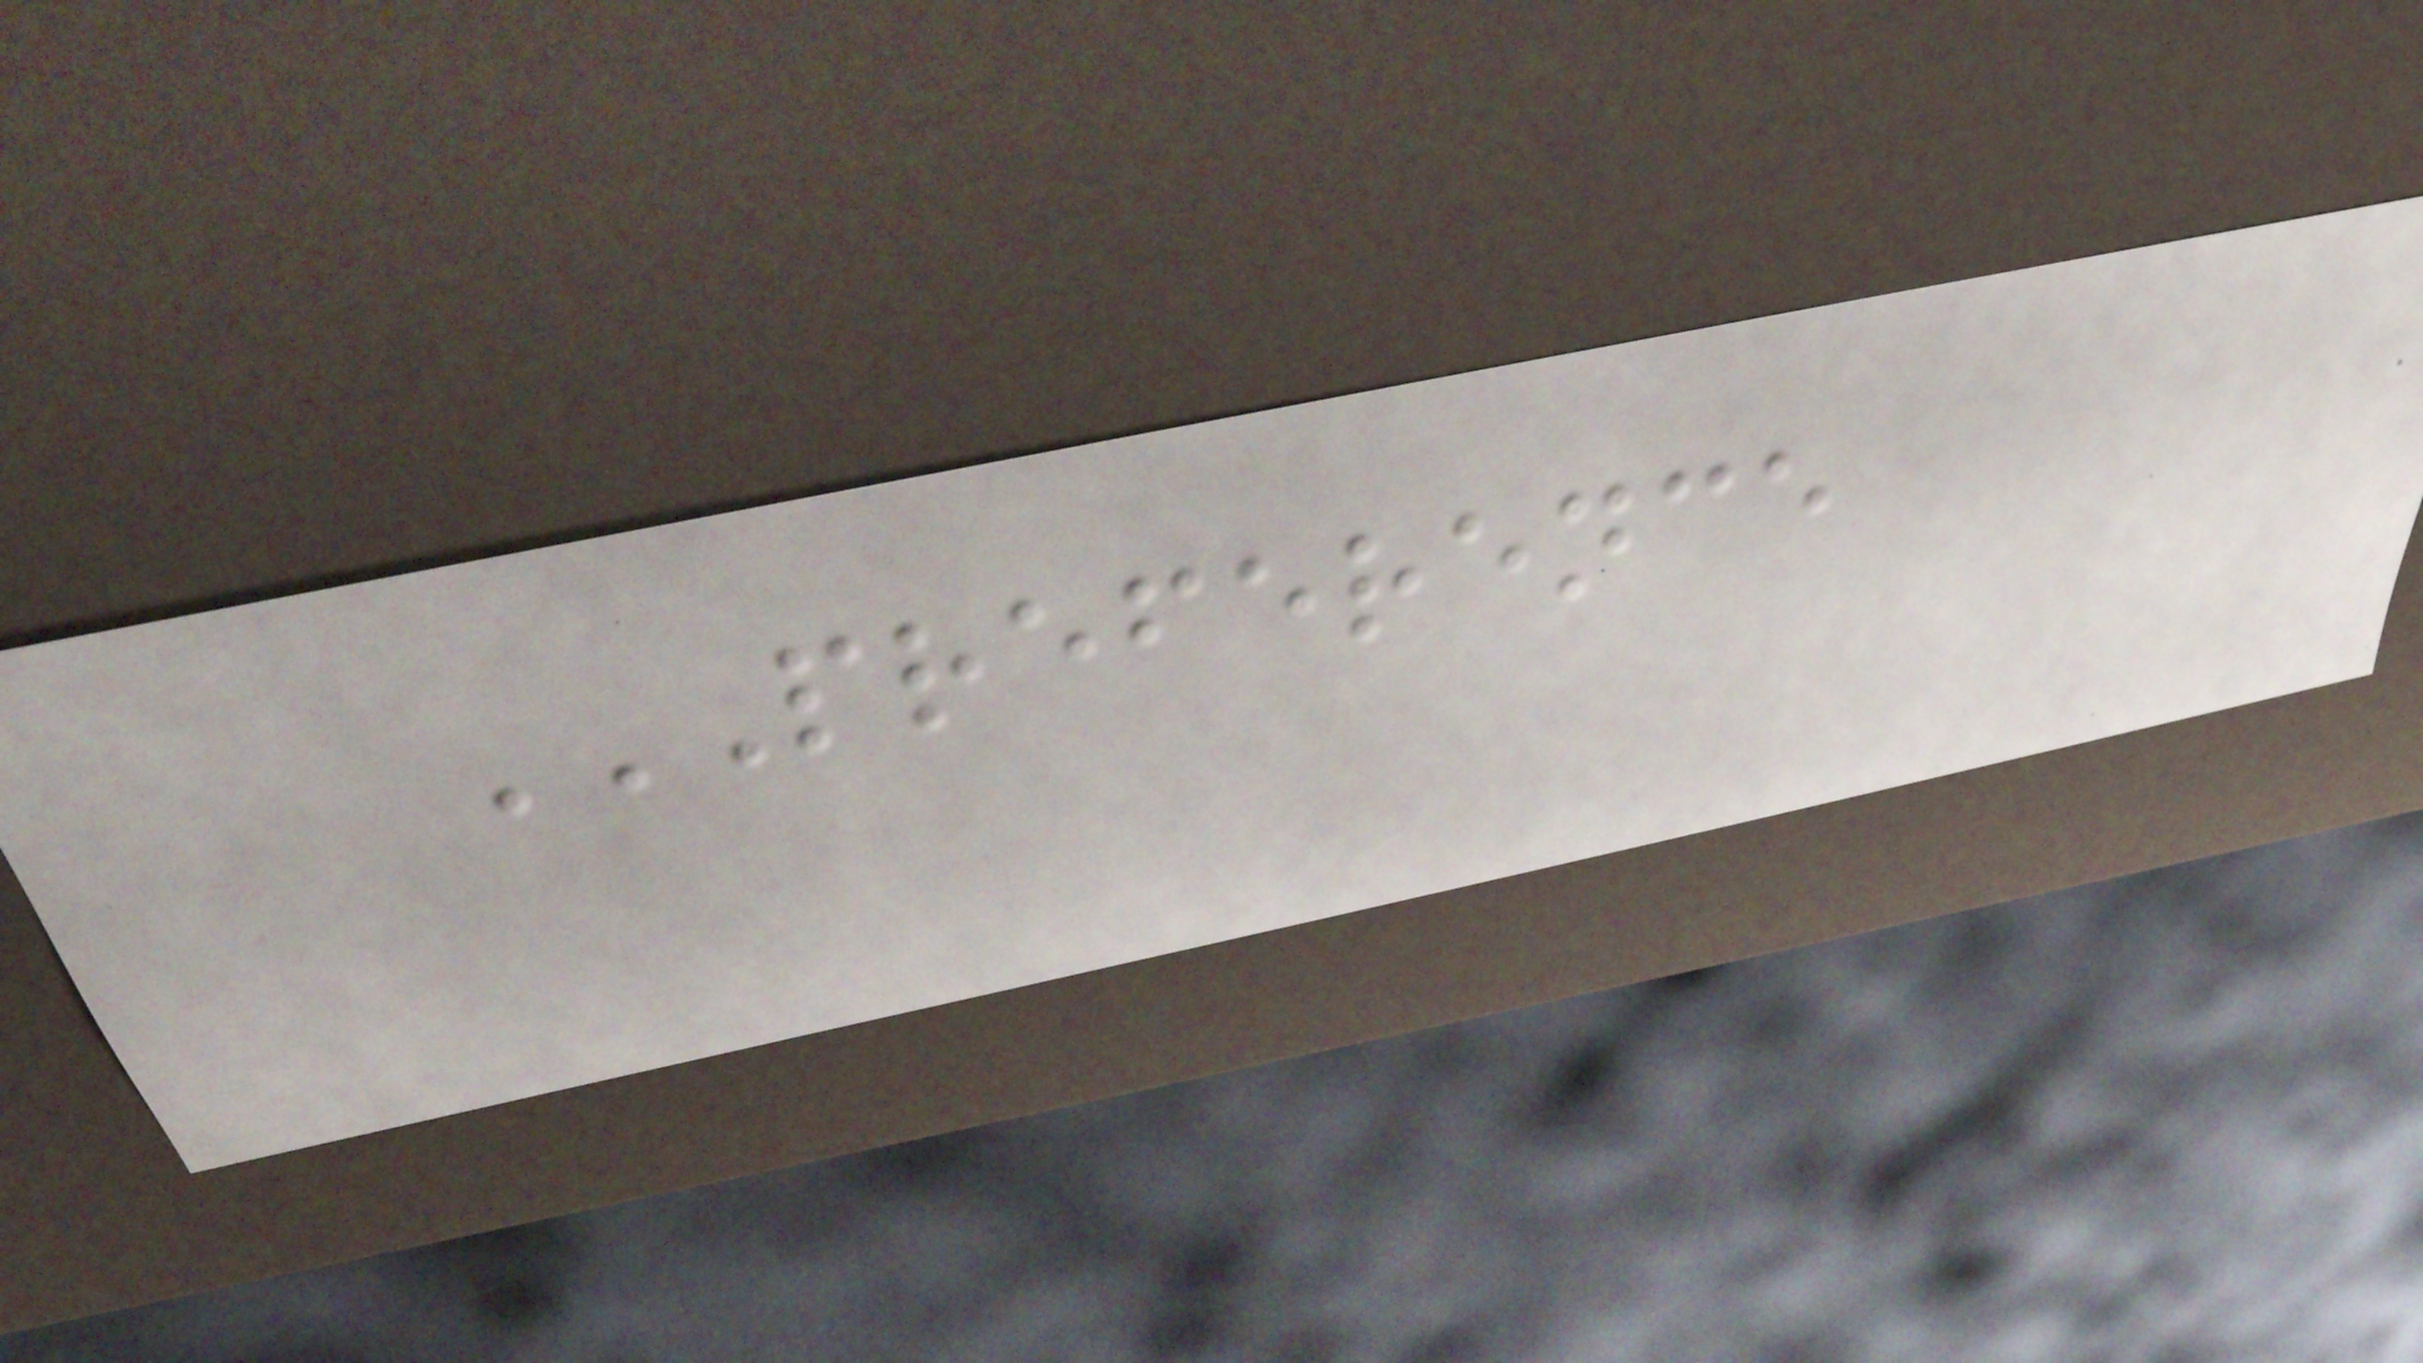PREFERENCE
